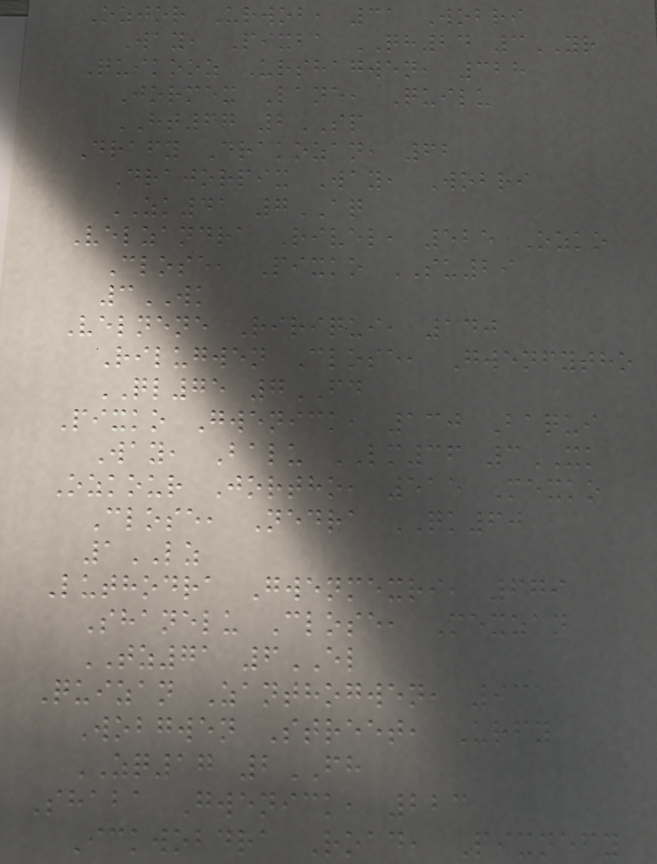Ozjor Urwob, 31 Wobri
Way, Pixba QH24 3YR
Quikooz Urshagwen, 328
Jormex Lane, Quilu
HT67 2SP
Drafy Drakozan, 62
Drajorpix Way, Wobri
ZK41 7AQ
Velzandra Rivel, 525 Ozko
Close, Pixko SU29
3WK
Velnene Ririqui, 140
Rilugwen Close, Gwenfytho
QL75 7FD
Pixko Gwenick, 130 Baqui
Way, Balu LM36 3XK
Ozkour Jortho, 515 Mexko
Close, Nedra QK60
1LZ
Luthodra Gwenmexri, 679
Shanelu Close, Mexzan
TZ71 6EL
Quizan Zanthogwen, 931
Wobgwen Street, Urfy
ZQ17 2FH
Shaba Gwenick, 223
Ickwobdra Road, Pixnefy
